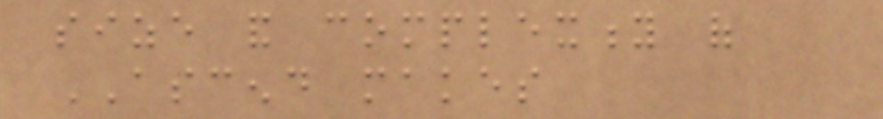size and complexity of
ASCEND makes
